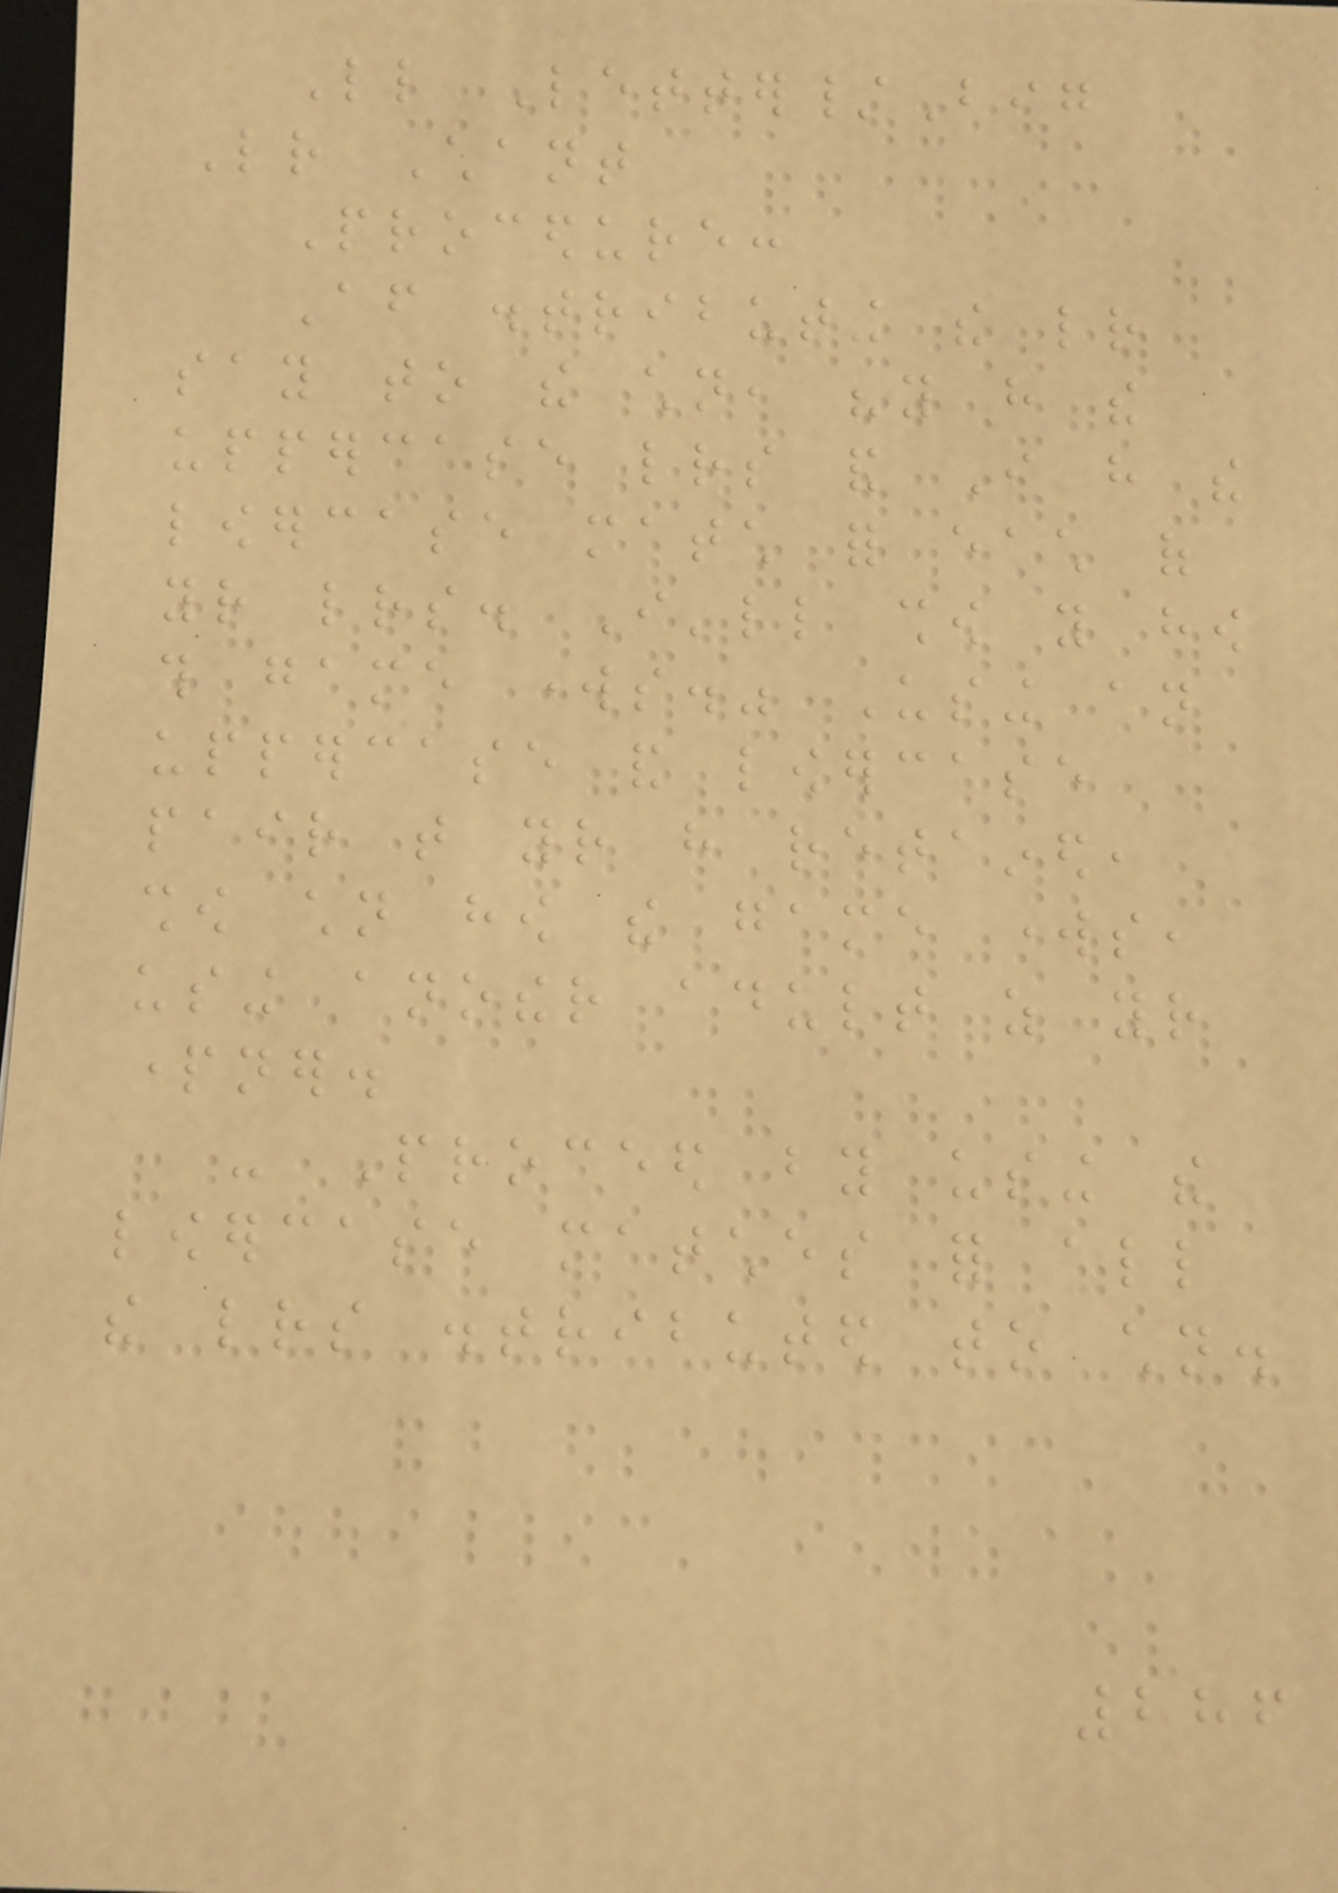Little Letter/Big
Letter Chant
Procedure:
After distributing the letter
say to the children, "you have the
uppercase letters and I have the
lowercase match for each of
your letters. I'll show you how
this game works." Using an
uppercase and lowercase
pair that your have retained,
show children how the game works,
using another adult as your
partner.
- Proceed by using the
lowercase matches for all
the letters distributed to children.
286
